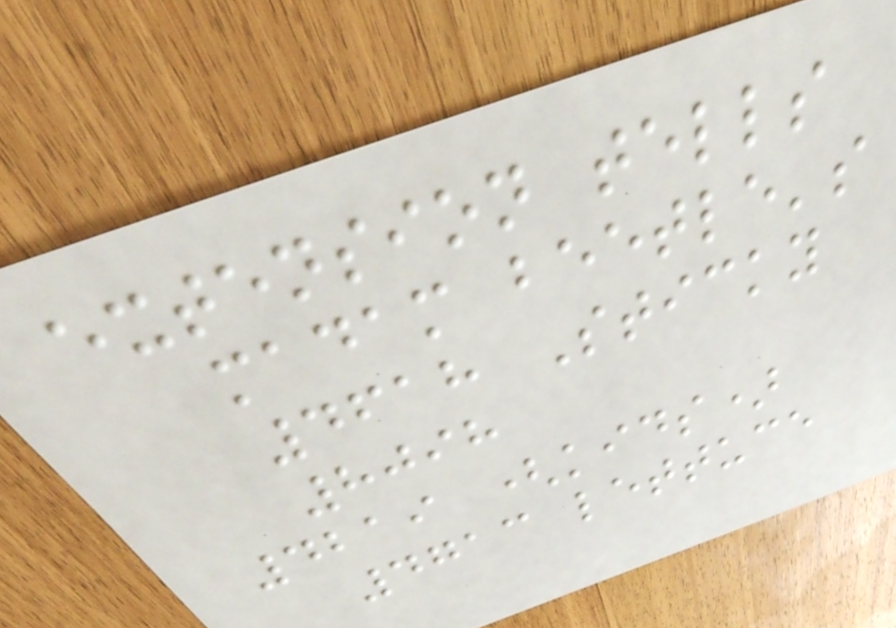extension tells
madam beetle's
4618 Sticky
8098
4219 (kids)
4713 lettuce
